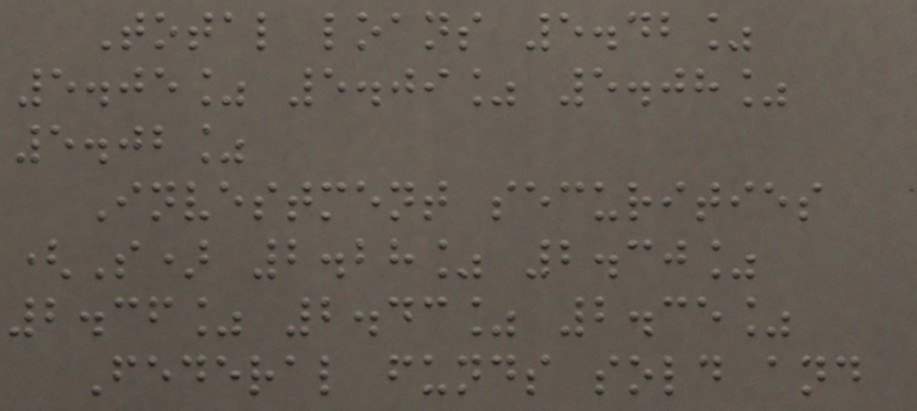Total loans 5.42%
5.05% 5.09% 5.08%
5.02%
Investment securities
(S) 2.28% 2.30%
2.36% 2.43% 2.35%
Federal funds sold and
